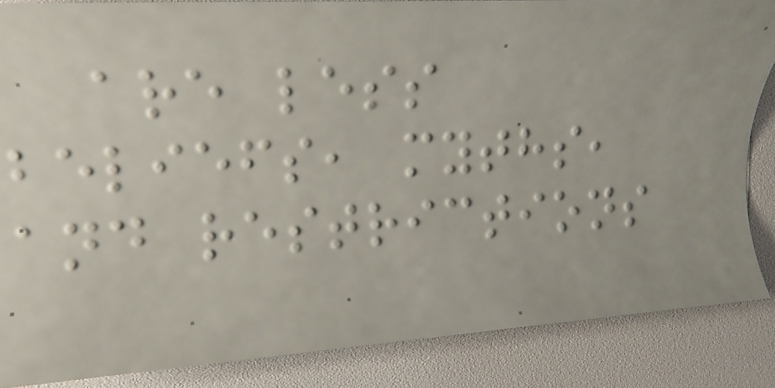are less
beliefs, myths,
and restrictions
